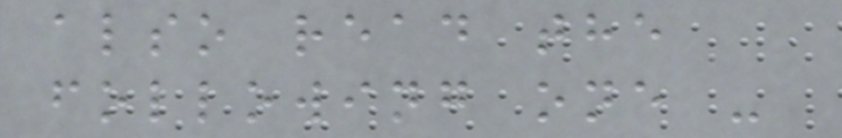also read the
following one -
